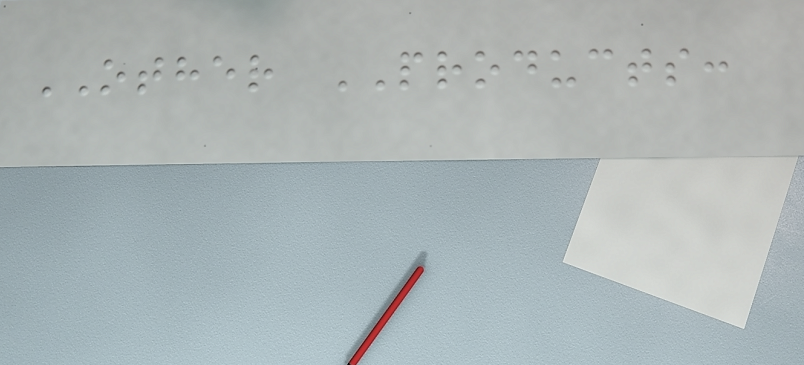OTHER PRODUCTS:
